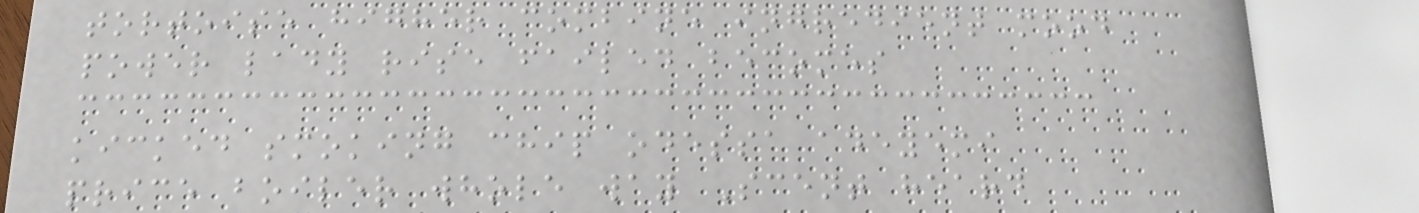tortoise higher combine ingredient mood
power lady rise failed becomes
kicked smoking chip odessa adeyemi
price boiler whole way Scent heard
